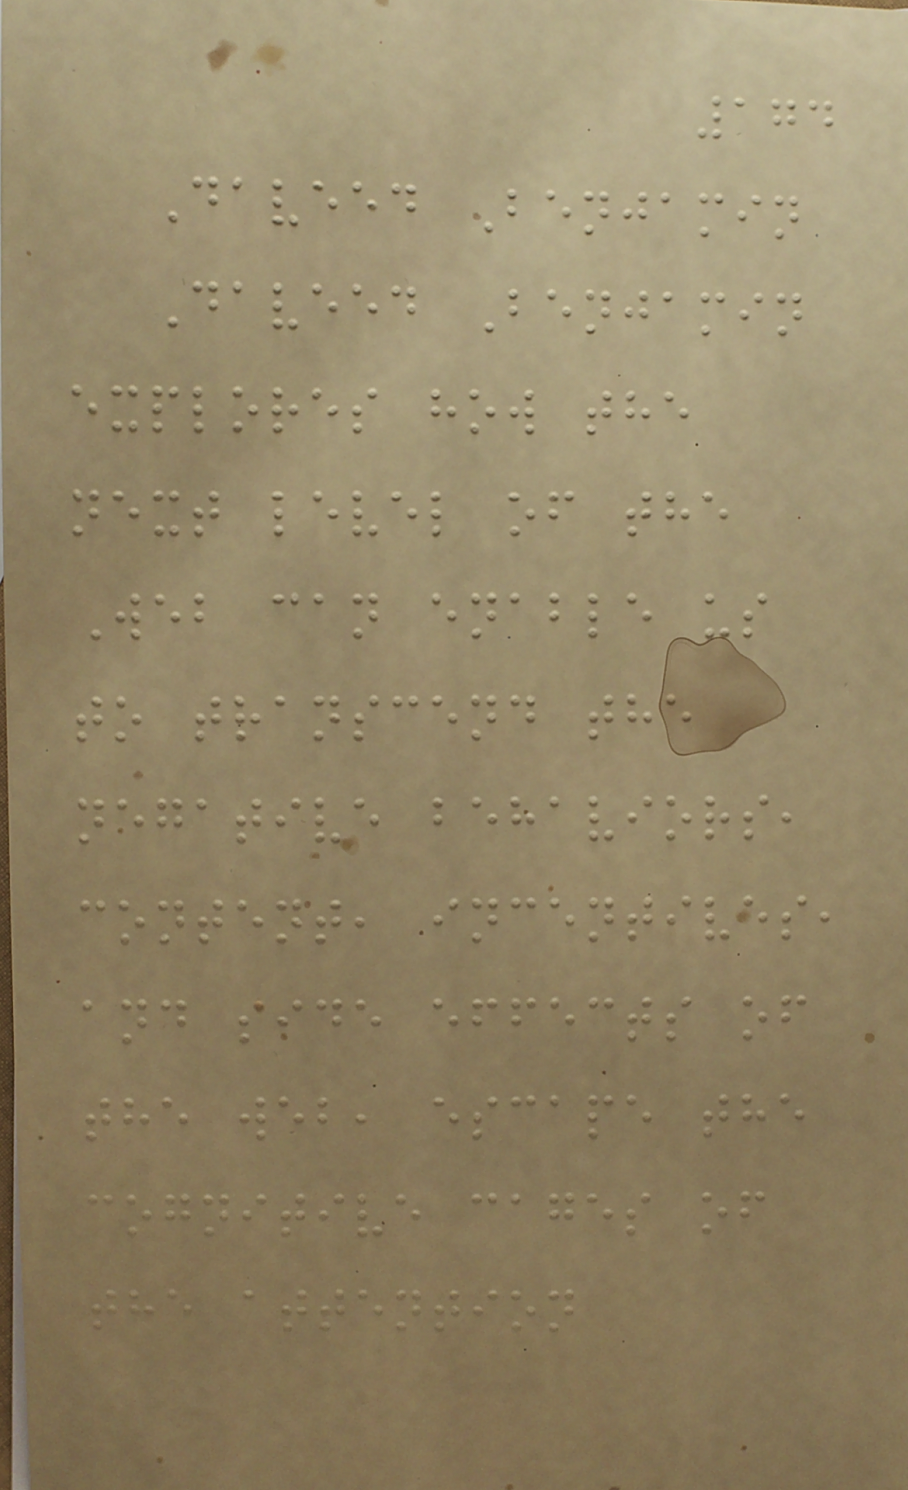174
Daveed Benjamin
Daveed Benjamin
explores how the
next level of the
Web can enable us
to transcend the
negative behaviors,
content, incentives,
and side effects of
the web, escape the
cognitive cages of
the attention
